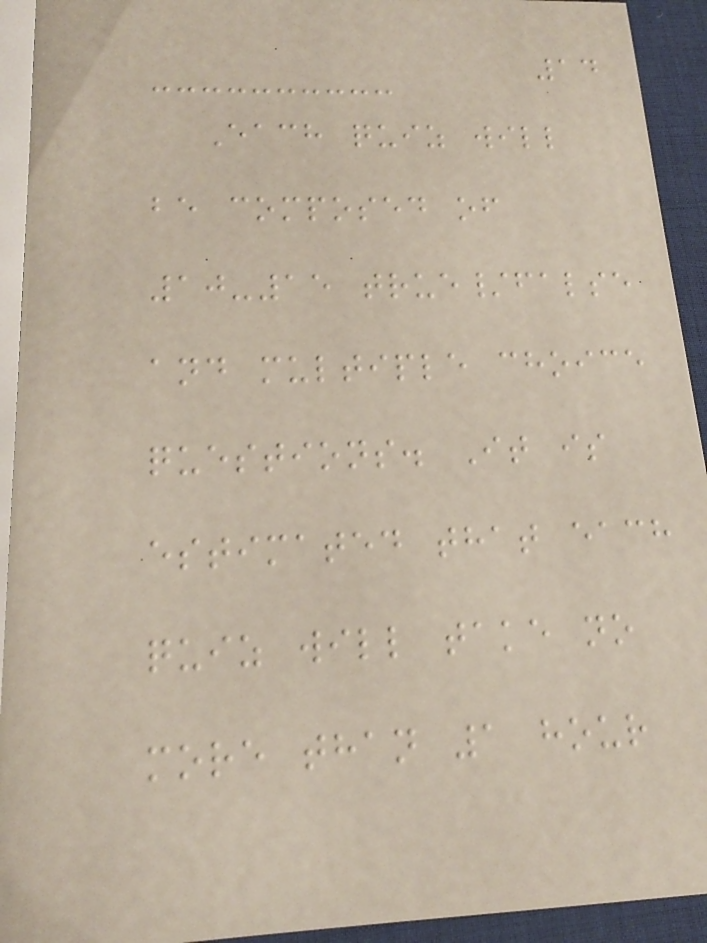14
Each quiz will
be composed of
10-15 true/false
and multiple choice
questions. It is
estimated that each
quiz will take no
more than 1 hour
